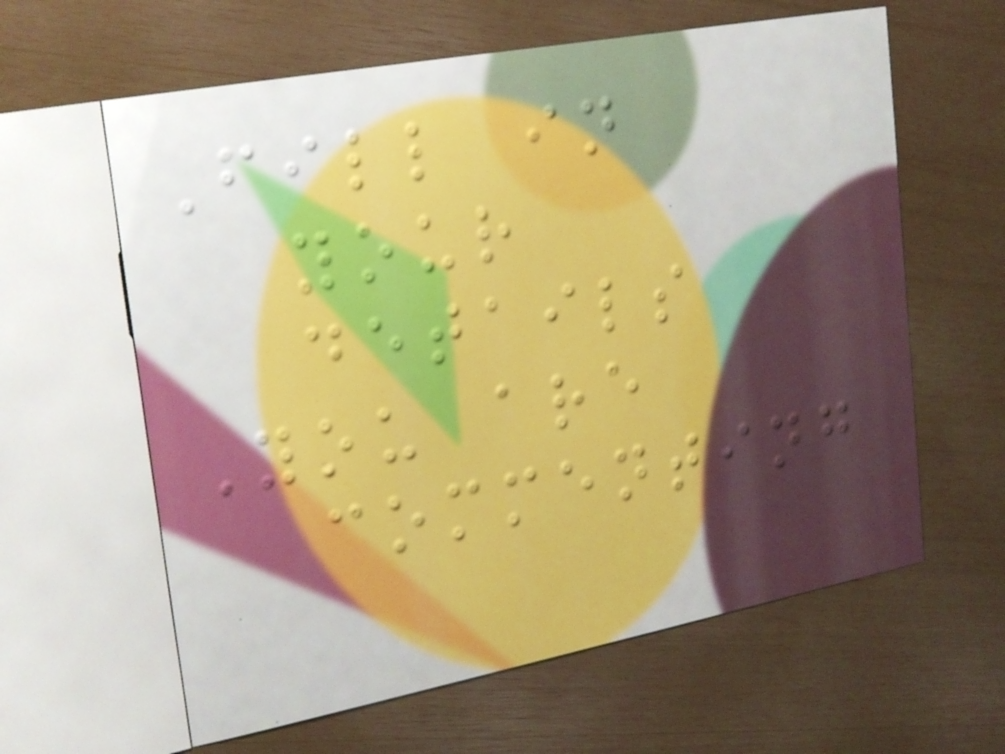Fill in
your
details
You are
commenting
